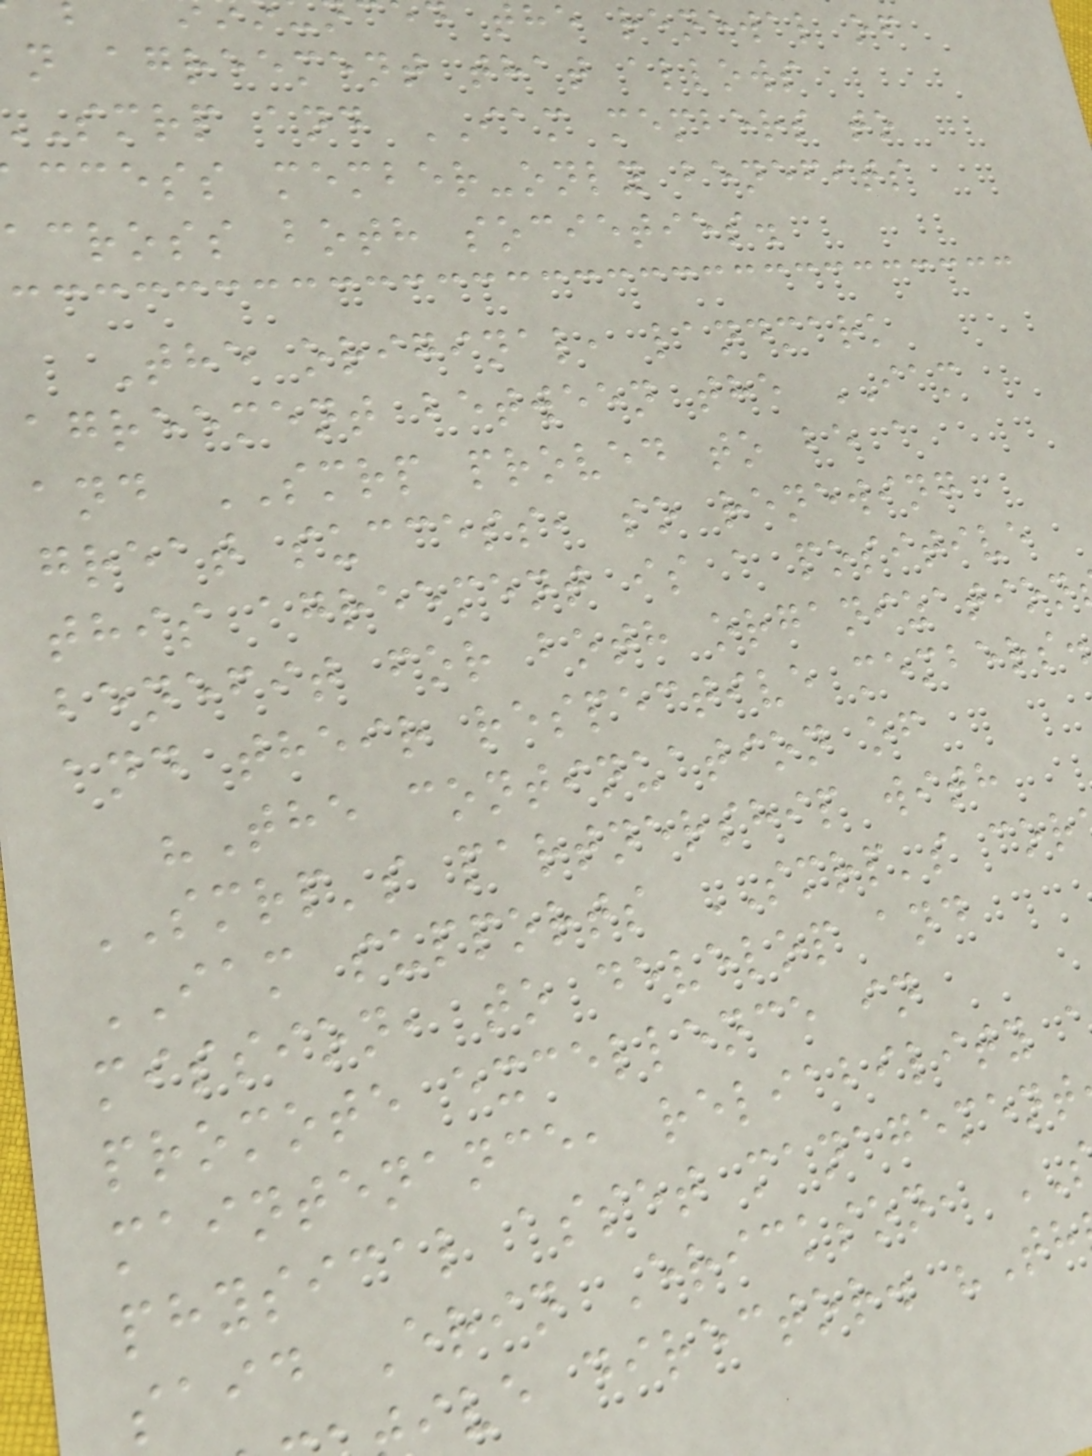the renewal of
n agreement that allows
smrp and IAM members to
ccess member-only benefits
across both societies.
The original, landmark
agreement between the IAM
and SMRP proved to be a
great success, so renewing
this agreement is a positive
benefit for both organization
and their respective members.
"The continuation of
SMRP's partnership with
IAM supports SMRP's cor
mission, to develop and
promote excellence in
maintenance, reliability
physical asset management
said Erin Erickson,
ive director. "Th
